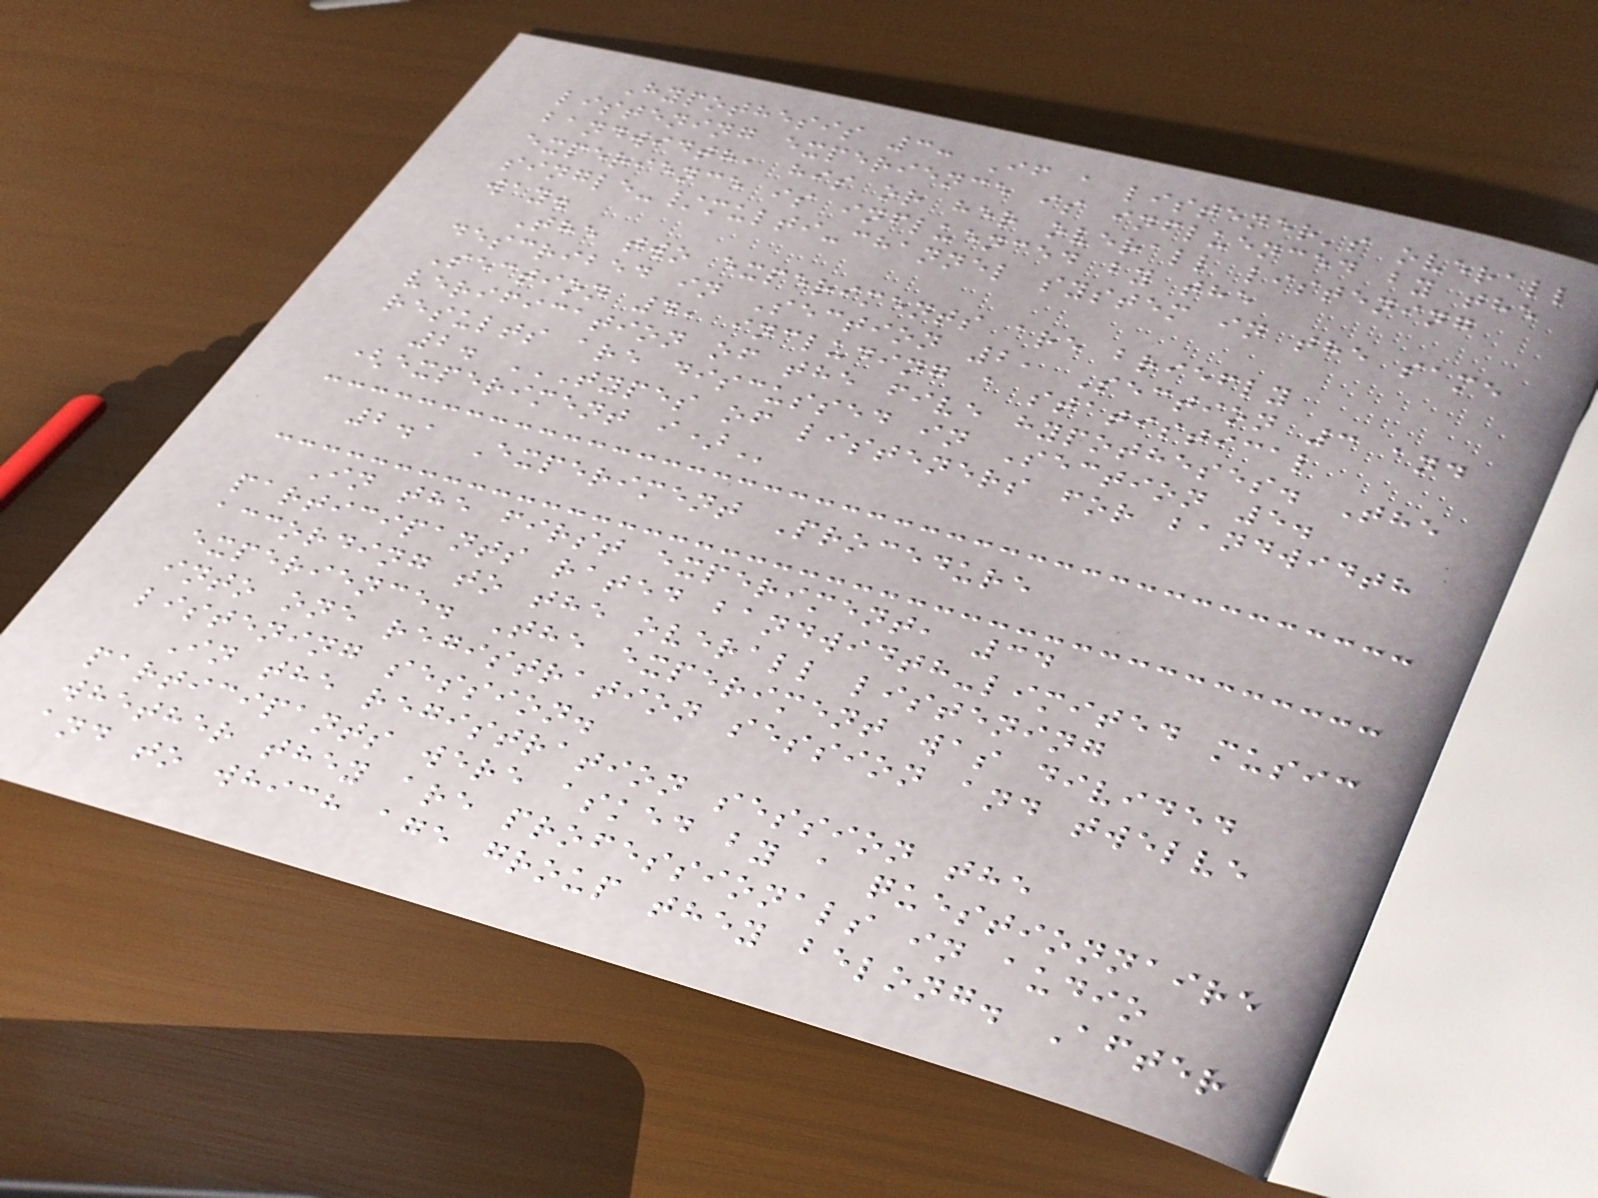Hypothesis 3: If a listener's overall
listening experience is influenced by the
bandwidth, his or her overall listening
experience is influenced by the
single-/multi-channel system in the same
way.
The two experiments are briefly
described in Section 2, Section 3 and
Section 4, including a statistical
verification of the five hypotheses. The
results are discussed in Section 5.
2. TYPES OF LISTENERS FOR BANDWIDTH
(EXPERIMENT I)
2.1 Experiment Procedure
In the first experiment, 34
participants rated bandwidth-limited music
according to the overall listening
experience. The experiment was divided
into one registration session and twelve
listening session.
In the registration session the
participants were asked by a questionnaire
whether they are professionals in audio
and to which age group they belong. After
